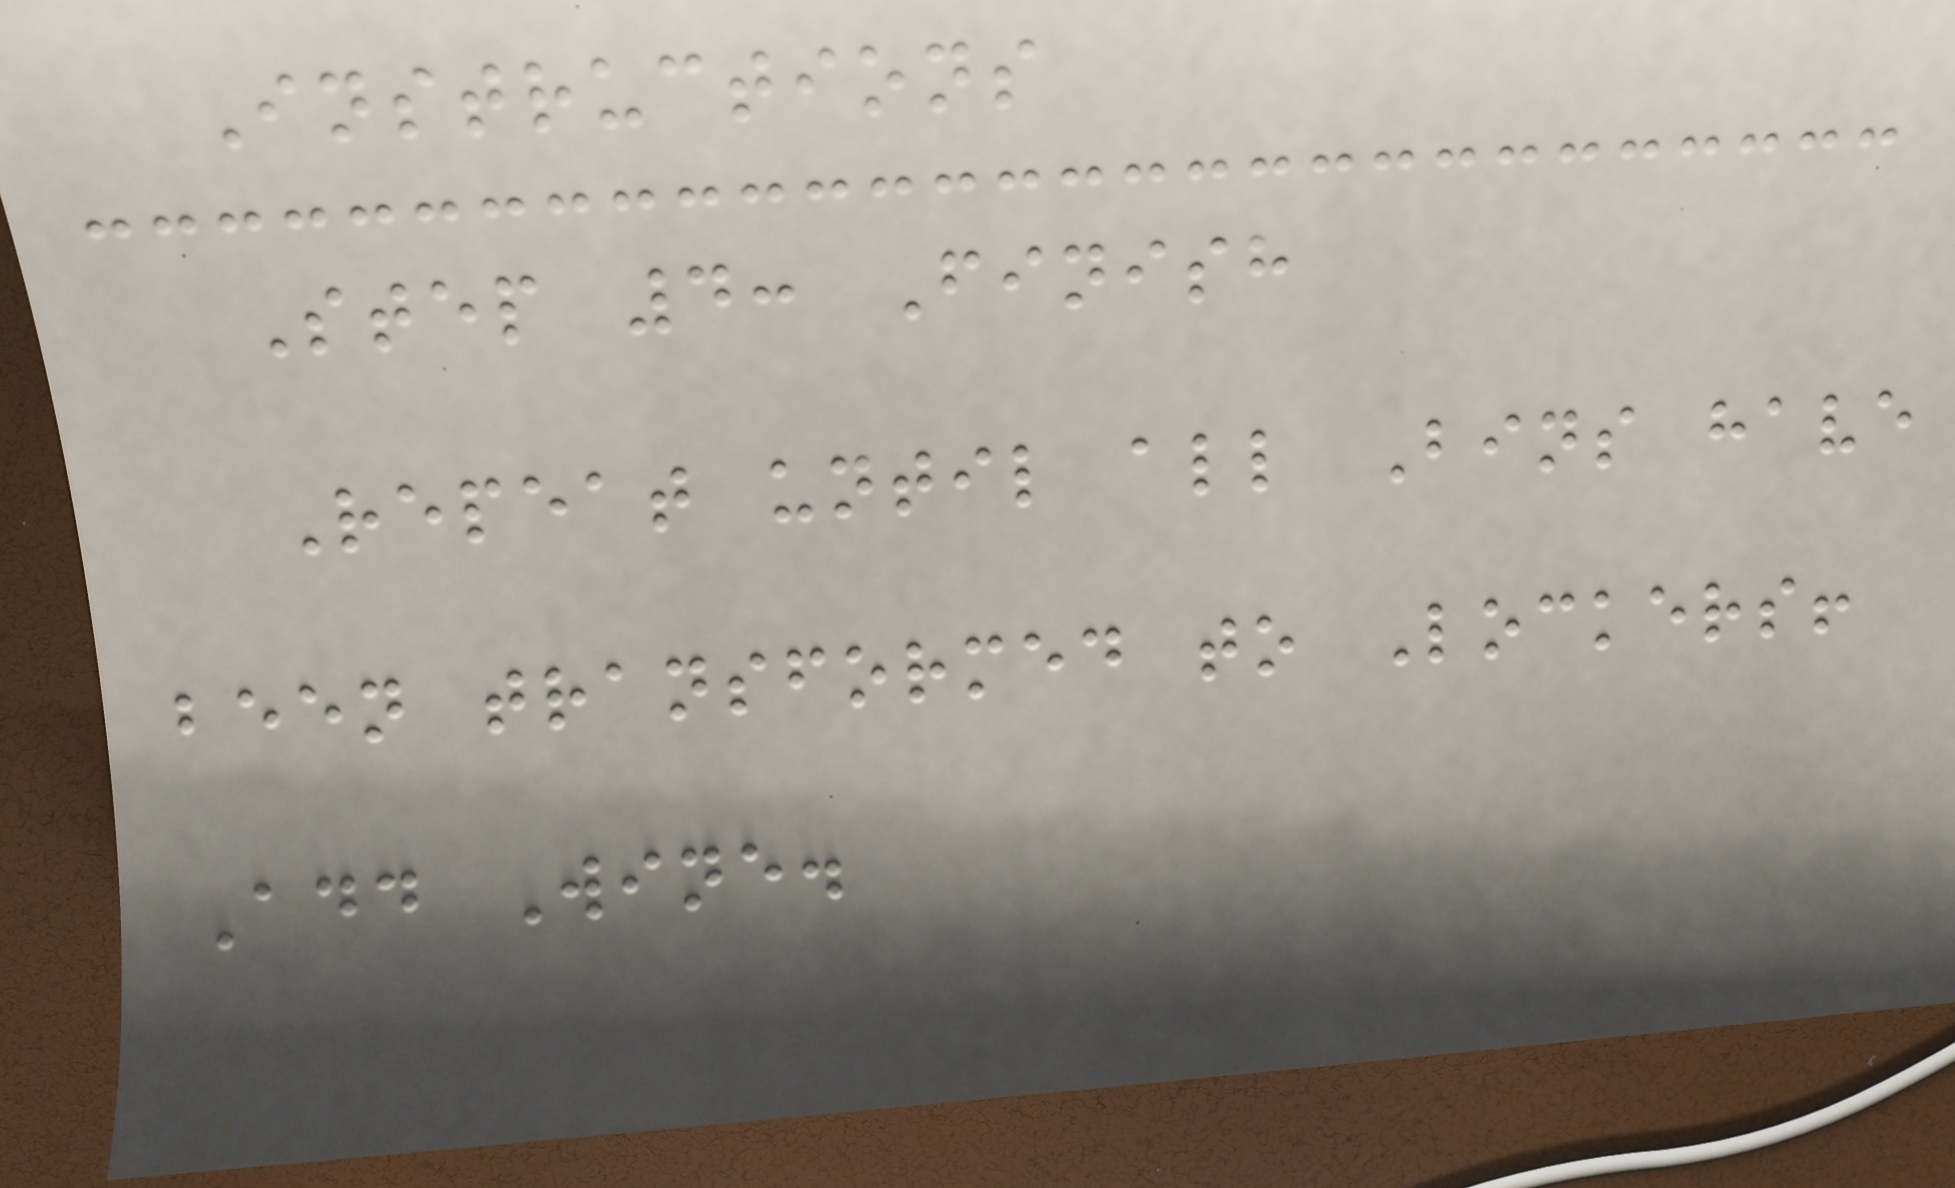Instructions
Step 4: Finish
Repeat until all Bins have
been transformed to Lockers!
Add Wine.
